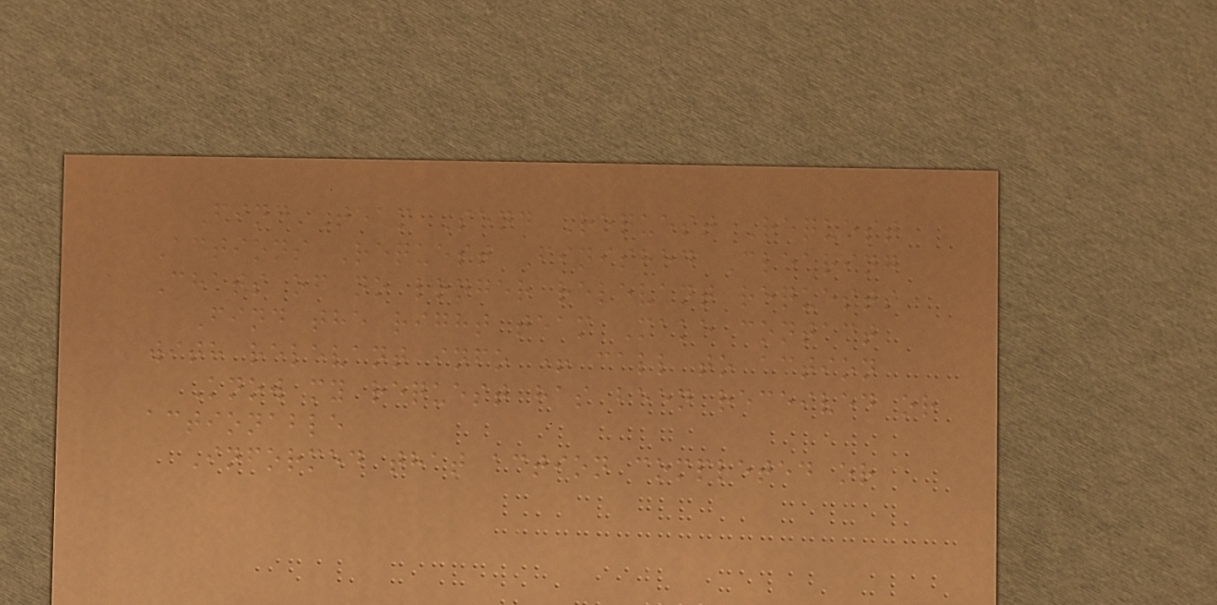Find Team Send Request Request
Actions Request Finished Clearing
Chats of no longer relevant requests
Find the right team Make contact
with relevant info + call to action
Know my request has been received or
actionable
Informed that action completed or
